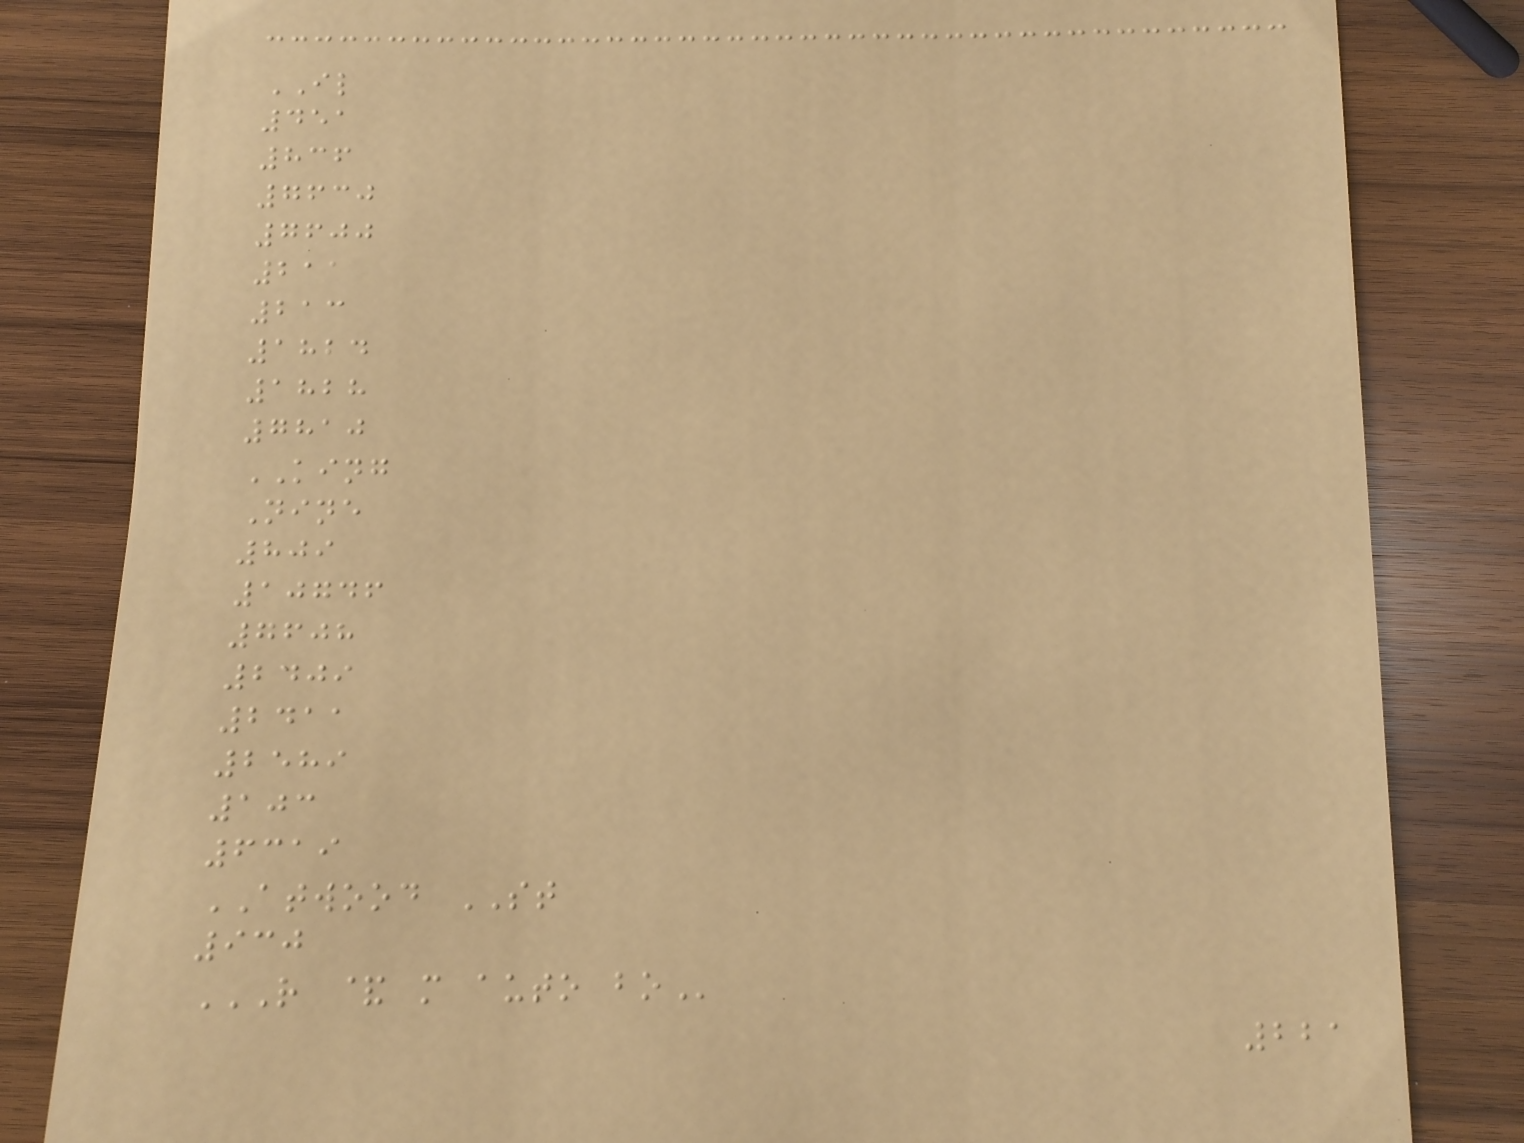IL
451
836
7630
7600
211
213
1824
1828
7810
KING
Nine
809
10746
7608
2409
2411
2589
103
6319
ATWOOD ST
930
R & M AUTO BO
221
